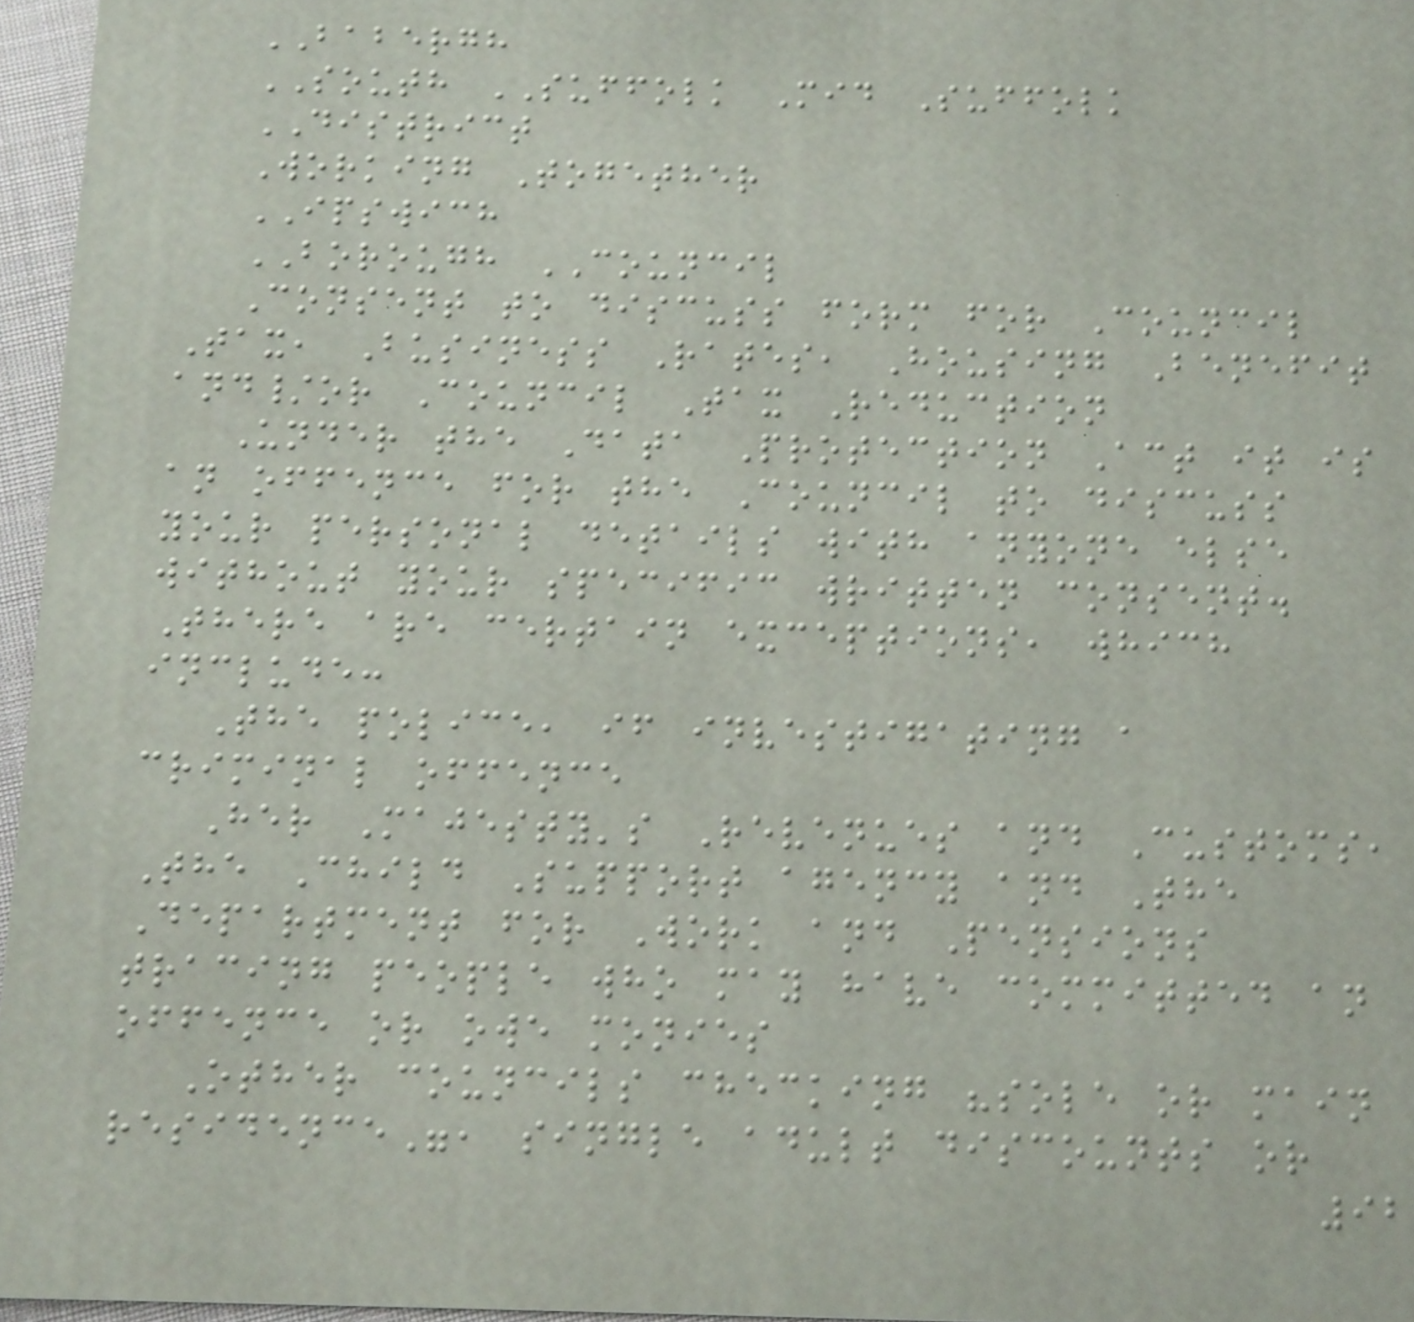BABERGH
SOUTH SUFFOLK Mid Suffolk
DISTRICT
Working Together
IPSWICH
BOROUGH COUNCIL
Consent to discuss form for Council
Tax, Business Rates, Housing Benefit
and/or Council Tax Reduction
Under the Data Protection Act it is
an offence for the Council to discuss
your personal details with anyone else
without your specific written consent.
There are certain exceptions, which
include:
The police, if investigating a
criminal offence
Her Majesty's Revenues and Customs,
The Child Support agency and The
Department for Work and Pensions
tracing people who may have committed an
offence or owe monies
Other councils checking "sole or main
residence", single adult discounts or
92
